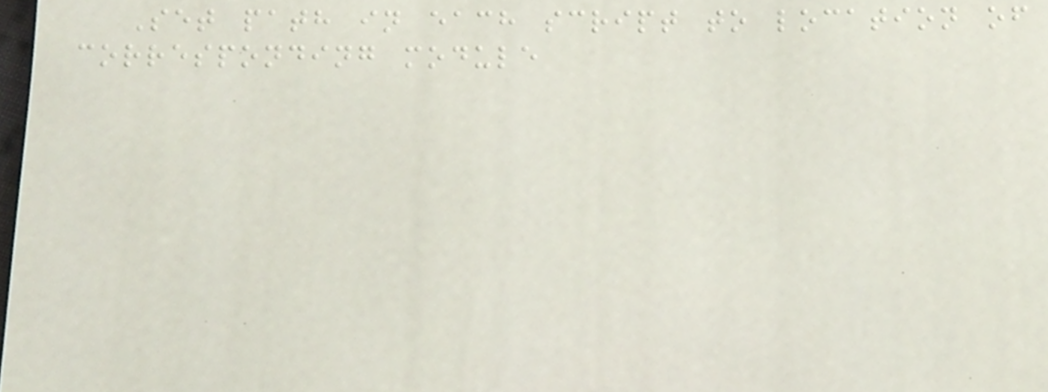Set path in each script to location of
corresponding module
